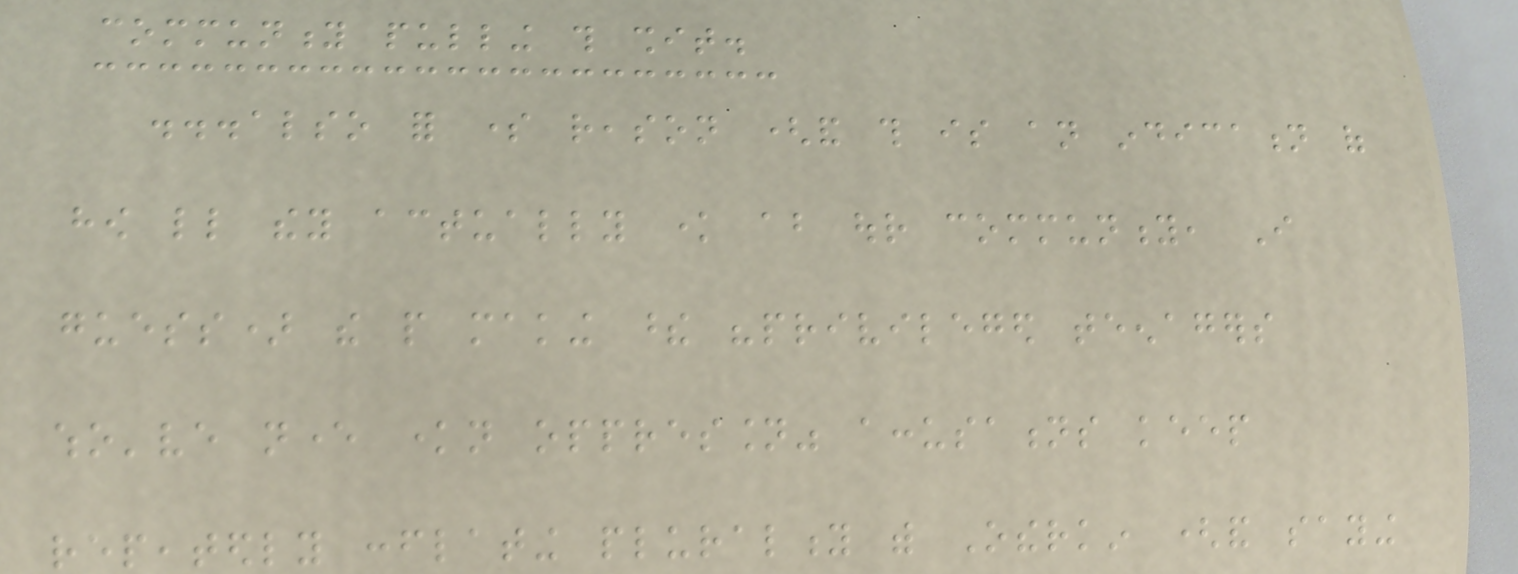community pulling this shit.
...also for some reason (and this is an indication of
how little they actually know about our community, I
guess) the people making these "privileged teenagers
who've never known oppression" accusations keep
repeatedly conflating plurality with Otherkin (and saying
